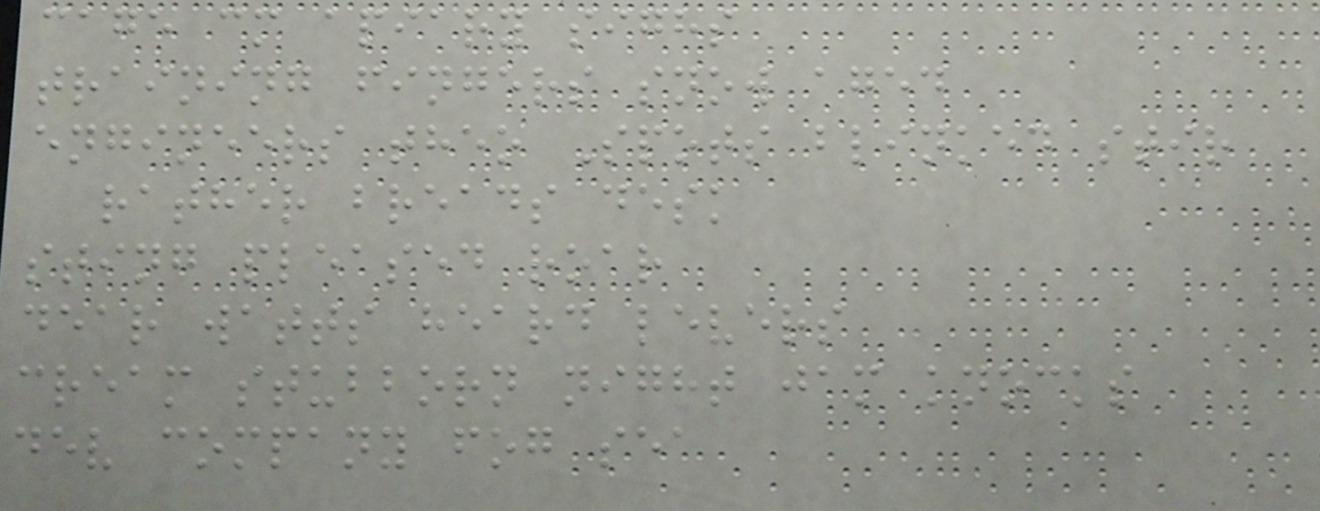cage cm apiary sighs
training fingers snow aged
engineers theo Spots blinked stir
rather breads desk
sting pleased roar
dear watts heard levers
cream stubborn night jam knocks
dev company fog sea
